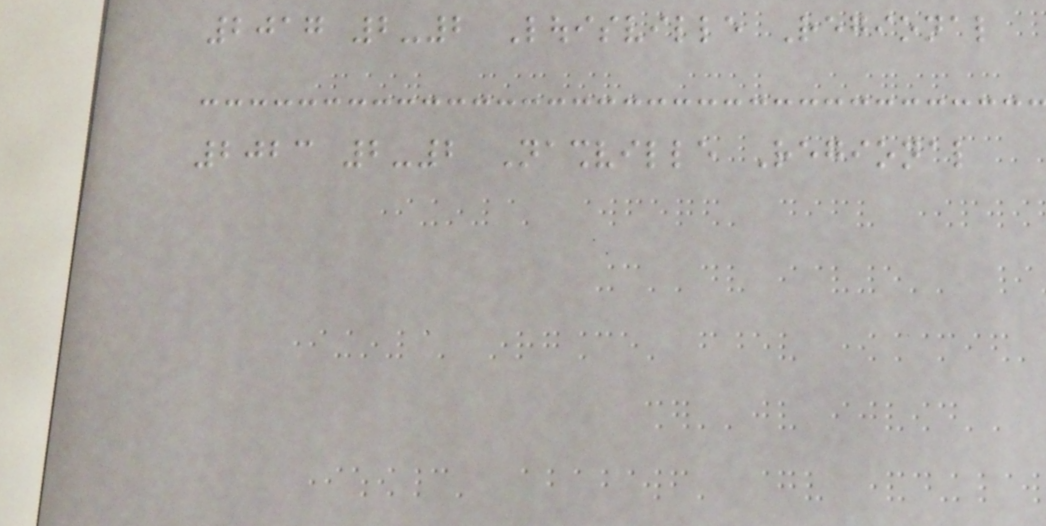2017 2-2 Louisville Regional
2023 2-2 Nashville Regional
